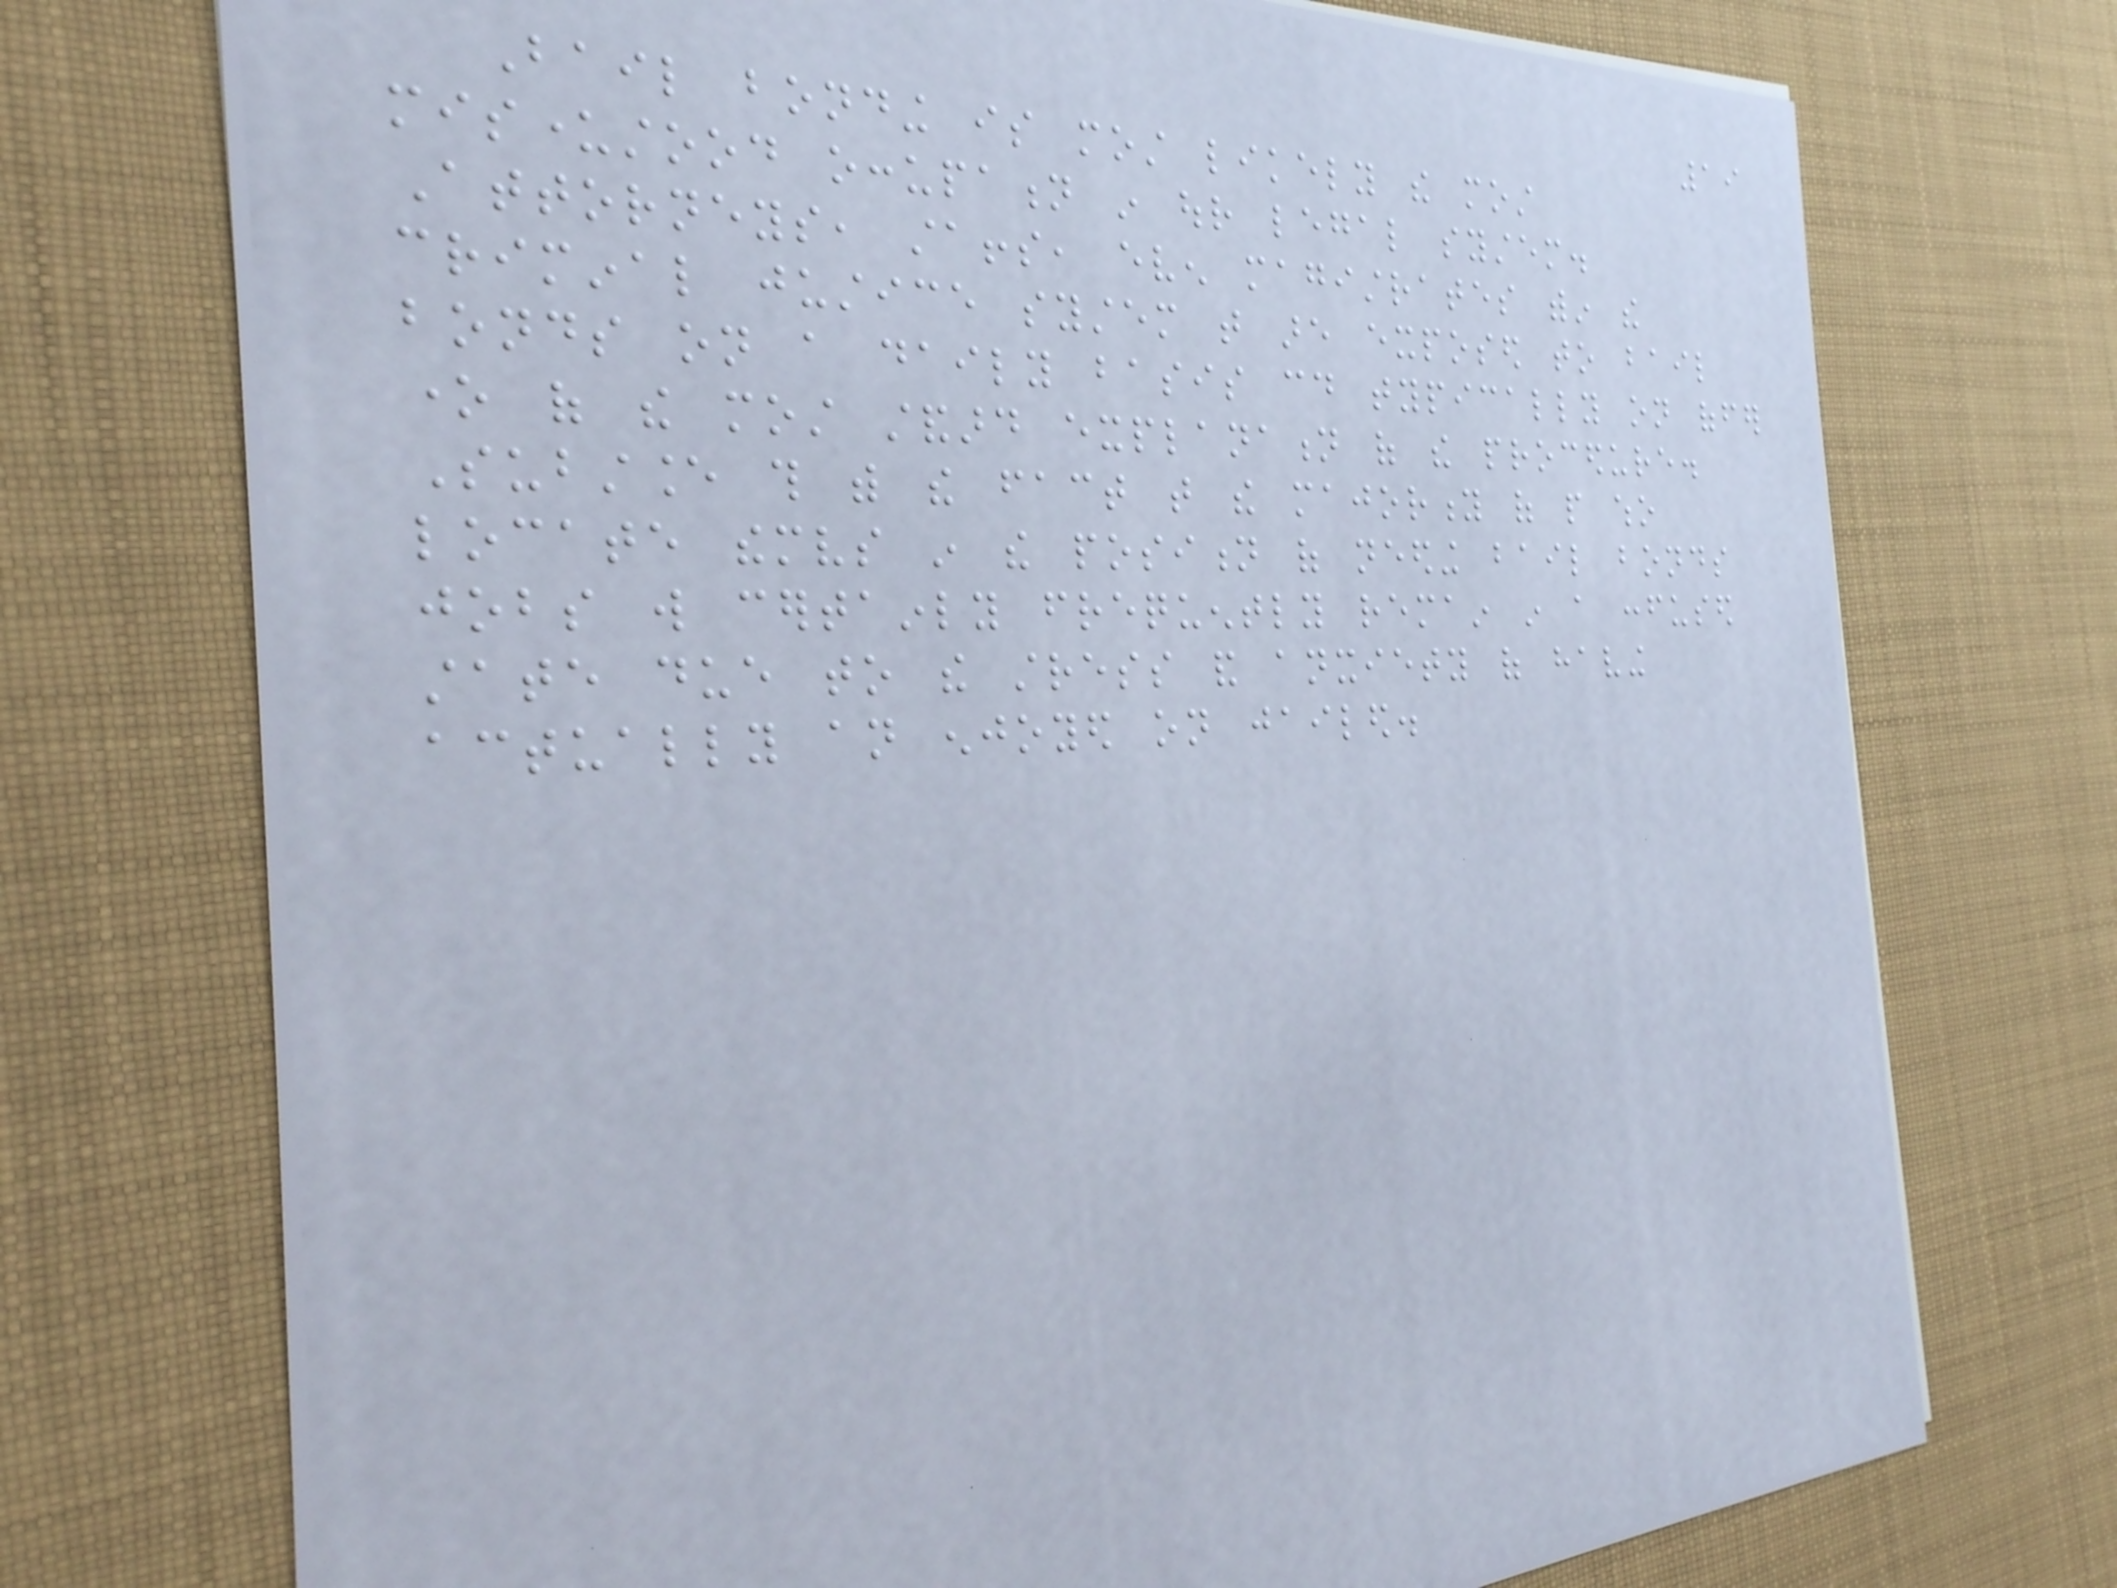19
Bail bonding is most likely the most
misunderstood occupation in our legal system.
Attorneys, staffs, even magistrates within the
criminal justice system that are exposed to bail
bonds on a daily basis could typically on offer
one of the most standard explanation of the procedure.
Substance this with the fact that the majority of people who
locate themselves in the position of needing bail bonds
jobs will certainly frequently remain in a confused
state due to the stress and anxiety of having
actually an enjoyed on jailed.
